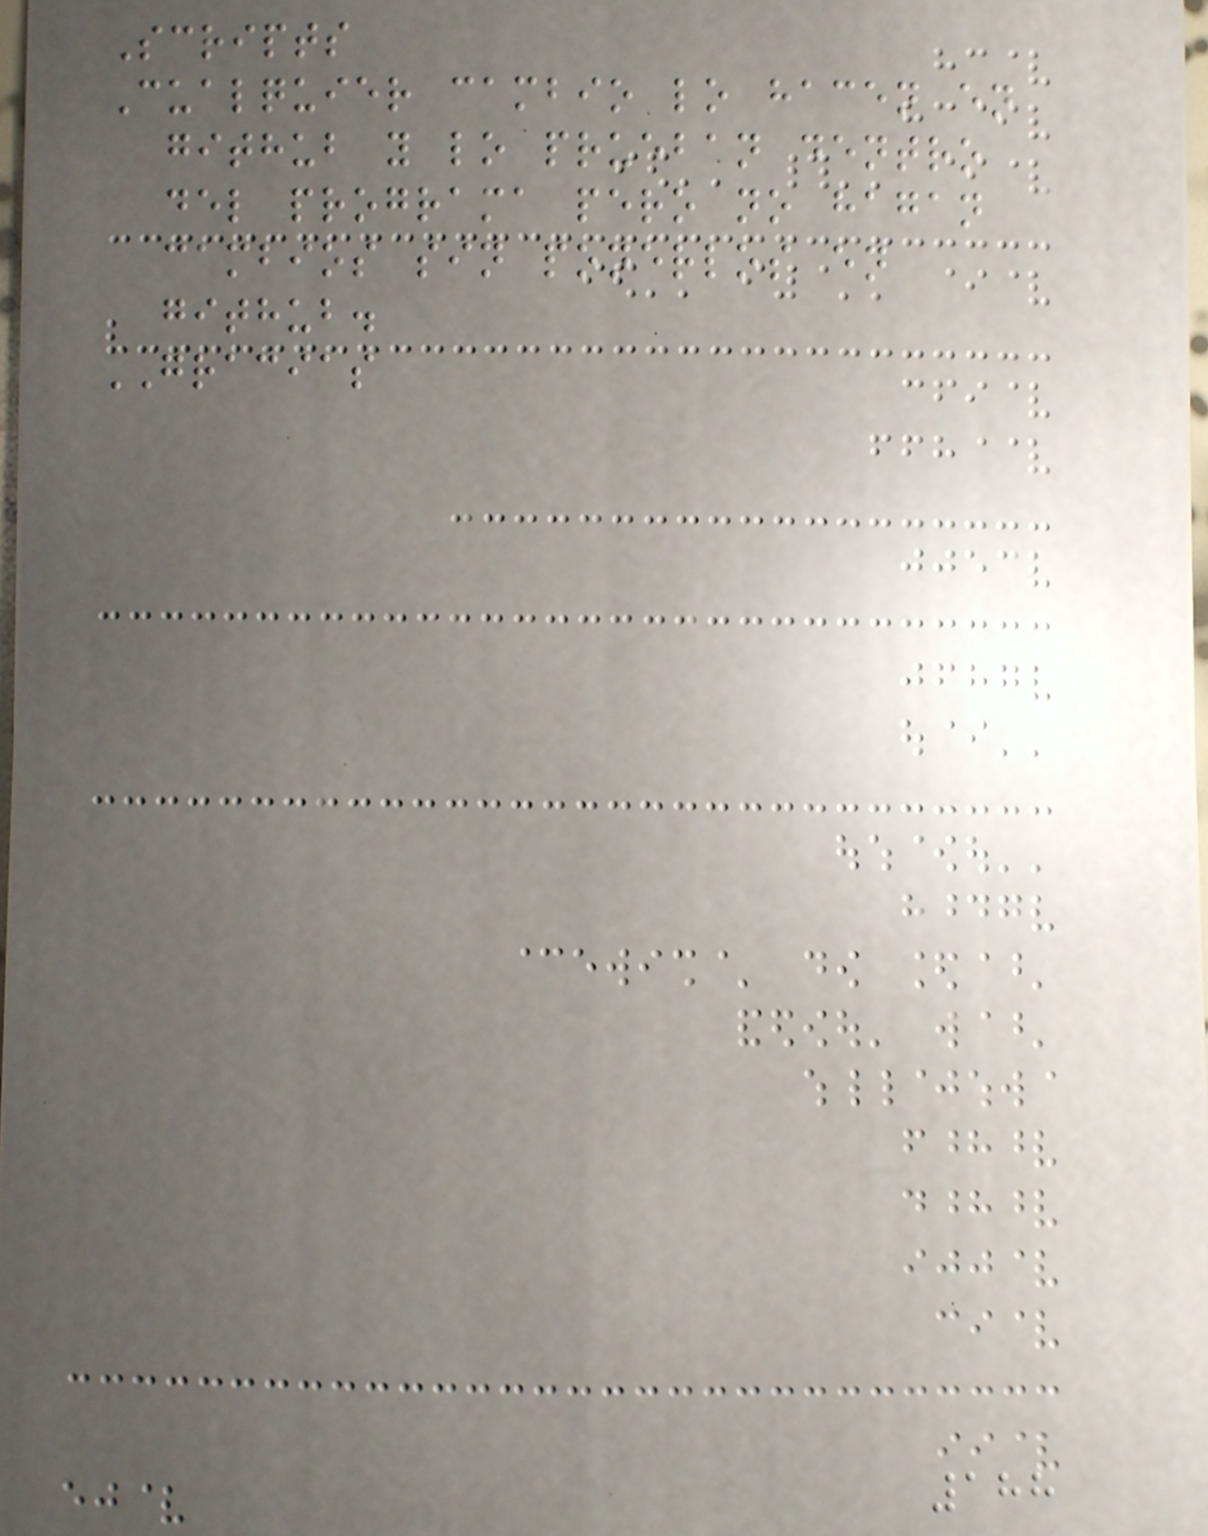Scripts
Cualquier cambio lo hacen en
github y lo prueban dentro
del programa pero no hagan
cambios sin ponerlos en
github.
GRACIAS
188
